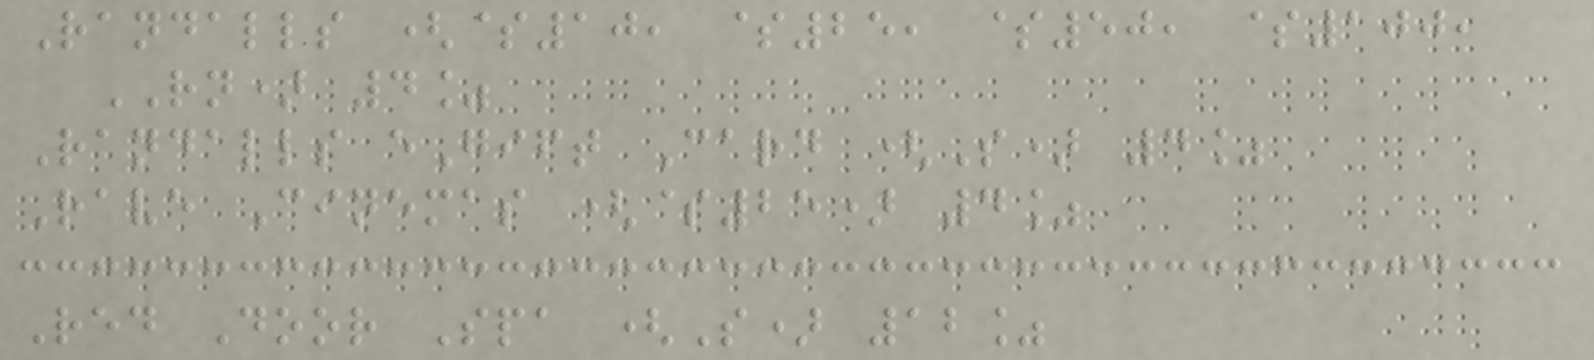Randalls ($10, $25, $50, $100,
RN) 4%
Randalls eGift Card (S) 4%
Rave Cinemas ($25) 4%
Red Door Spa (S) 12%
